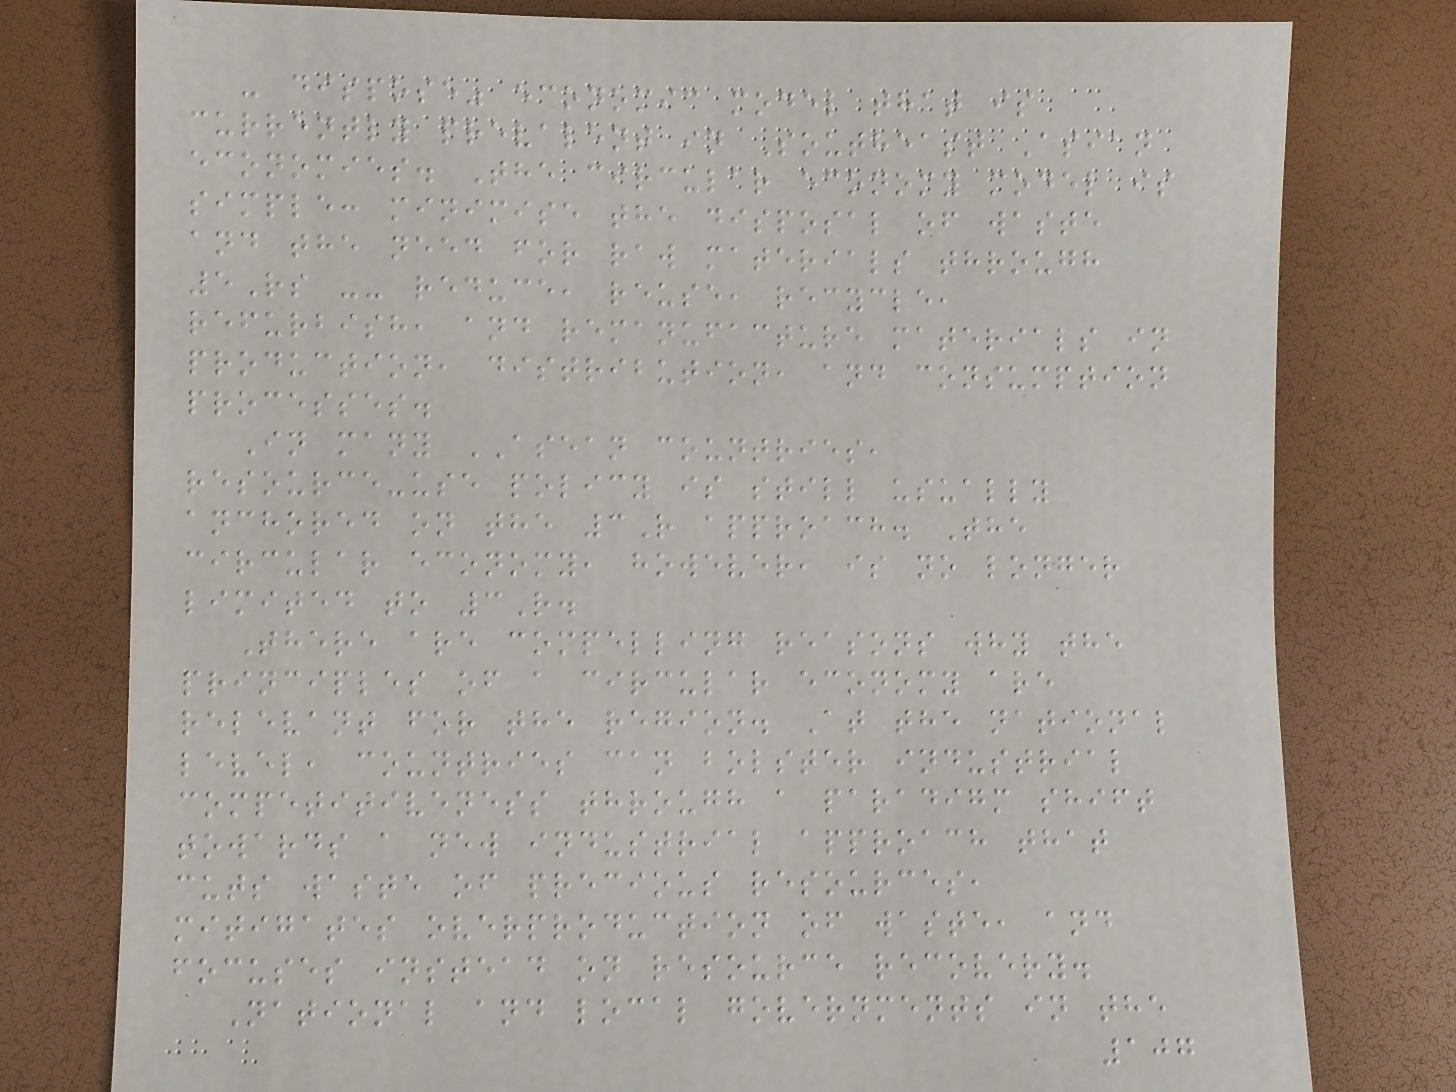- dispose" economic model that is
currently prevalent in Southeast Asian
economies. The circular economy model is
simple: minimise the disposal of waste
and the need for raw materials through
5Rs -- reduce, reuse, recycle,
refurbish, and remanufacture materials in
production, distribution, and consumption
processes.
In many ASEAN countries,
resource-use policy is still usually
anchored on the 3R approach. The
circular economy, however, is no longer
limited to 3R.
There are compelling reasons why the
principles of a circular economy are
relevant for the region. At the national
level, countries can bolster industrial
competitiveness through a paradigm shift
towards a new industrial approach that
cuts waste of precious resources,
mitigates overproduction of waste, and
focuses instead on resource recovery.
National and local governments in the
107
